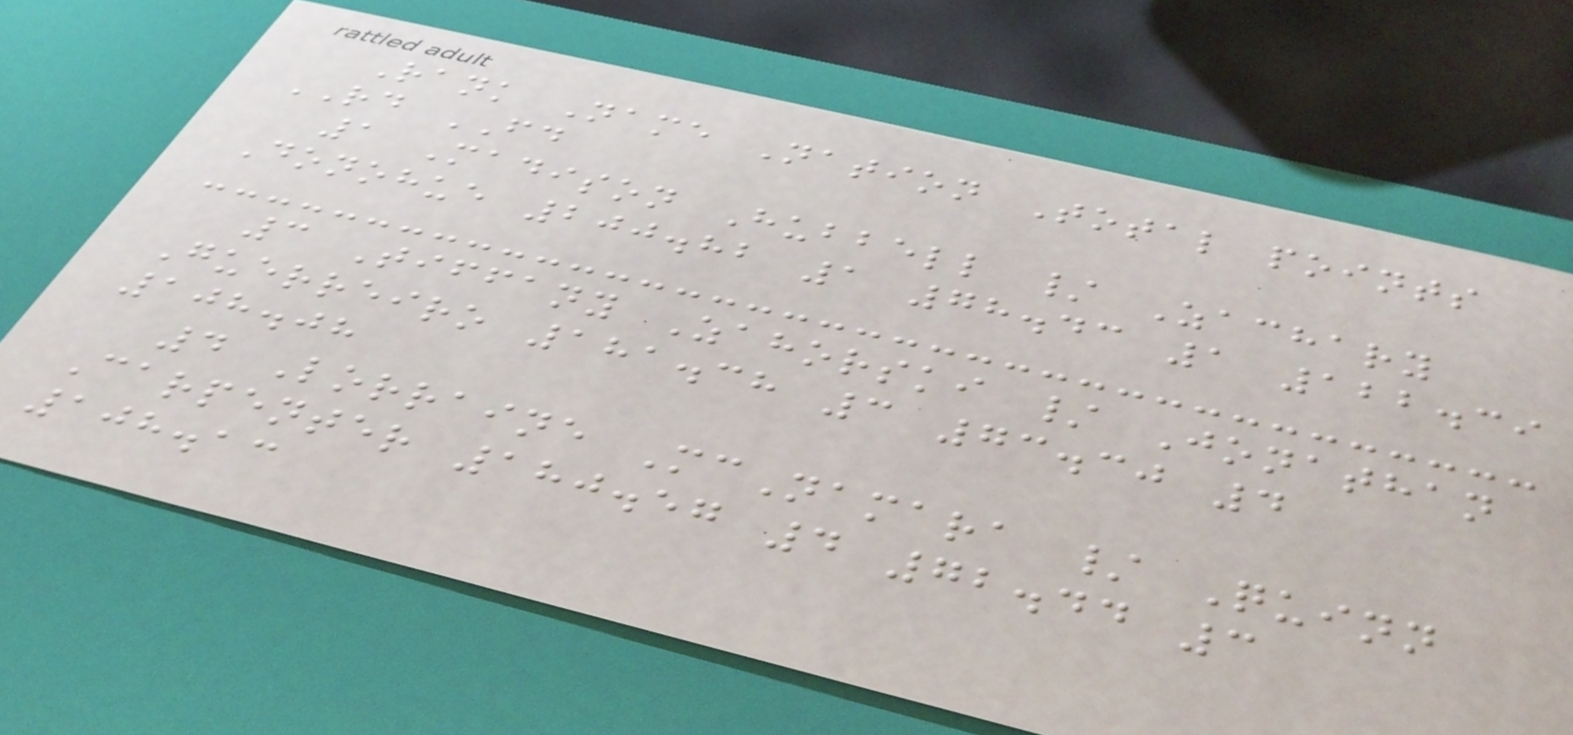Rank Name Nation Total points
RD FD
1 Madison Hubbell / Zachary
Donohue 200.82 1 78.43 1 122.39
3 Tiffany Zahorski / Jonathan
Guerreiro 181.38 3 73.30 4
108.08
4 Lorraine McNamara / Quinn
Carpenter 180.57 4 72.44 3
108.13
